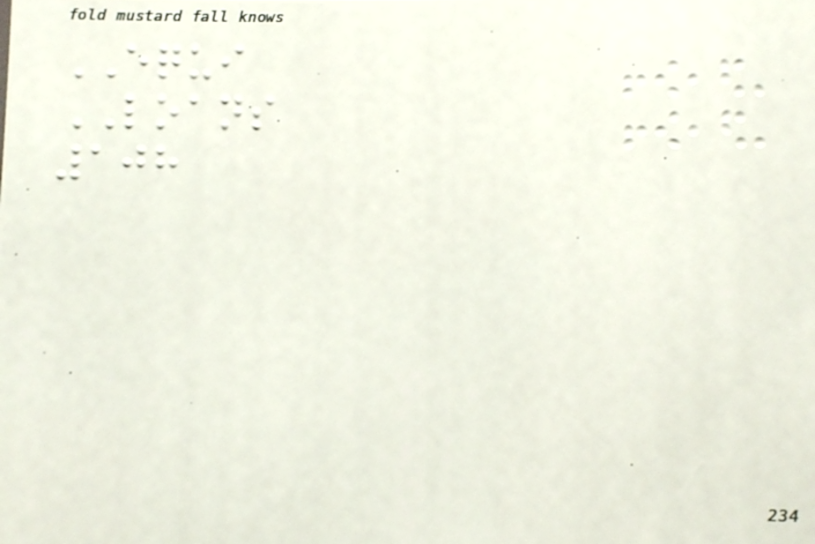EQUI
LOANS
108
